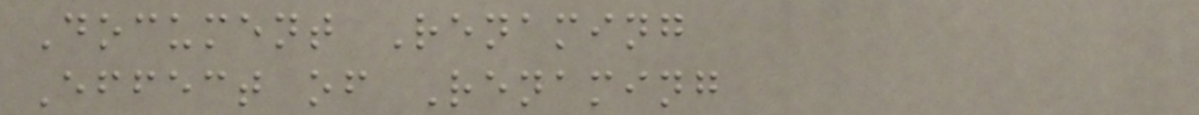Document Renaming
Effect of Renaming
